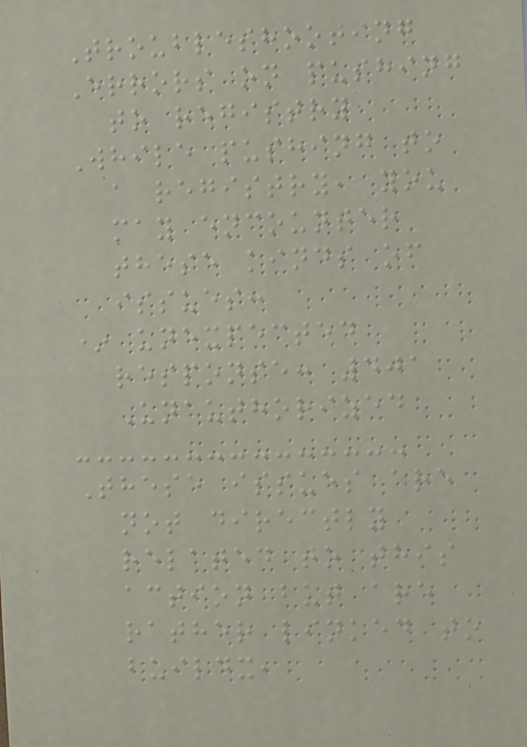Troubleshooting
Errors on pushing
to registry
While pushing to
a registry, you
may encounter
these kinds of
issues:
* unexpected
response: 401
Unauthorized
These issues are
not directly
related to this
action but are
rather linked to
buildx,
